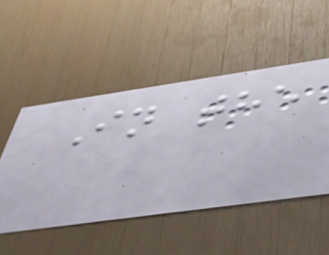In the
